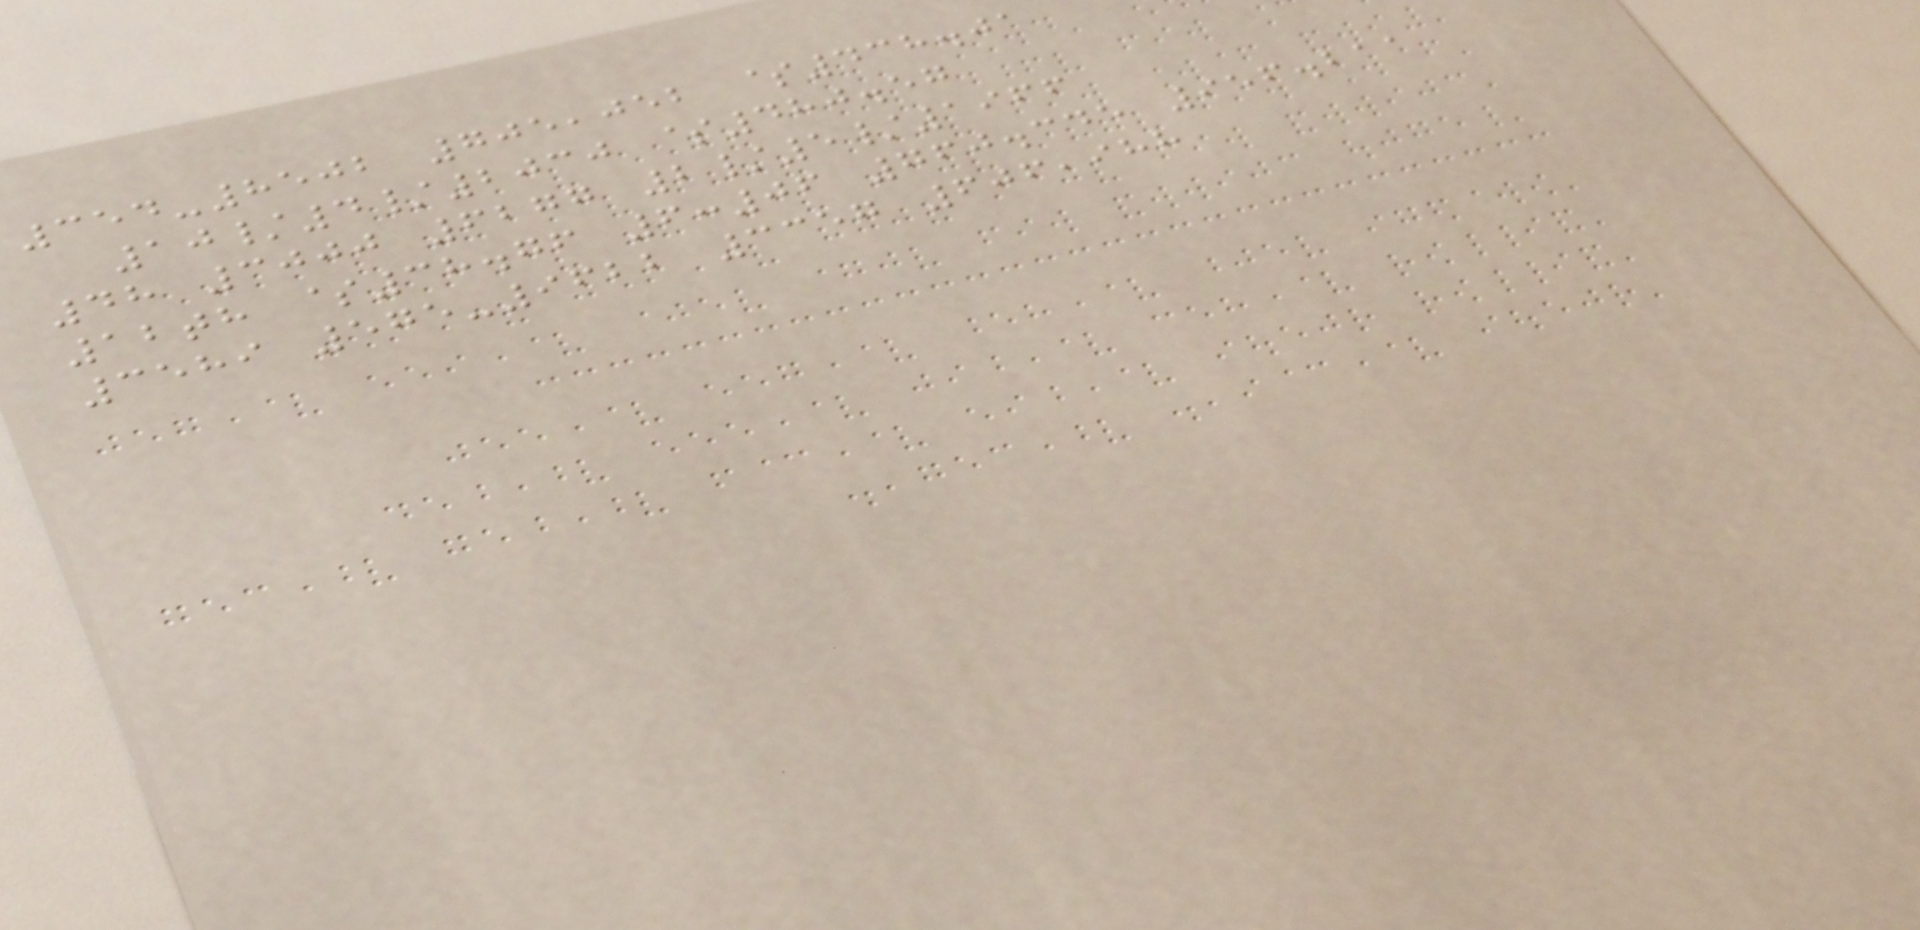354-8502 705,052 $438.01
10/4/2030 $480.57
48 3000 6277 2/5/1966
12th $38.76 6:06 760.345 956.211
3589 575-9622 3357 606,988
